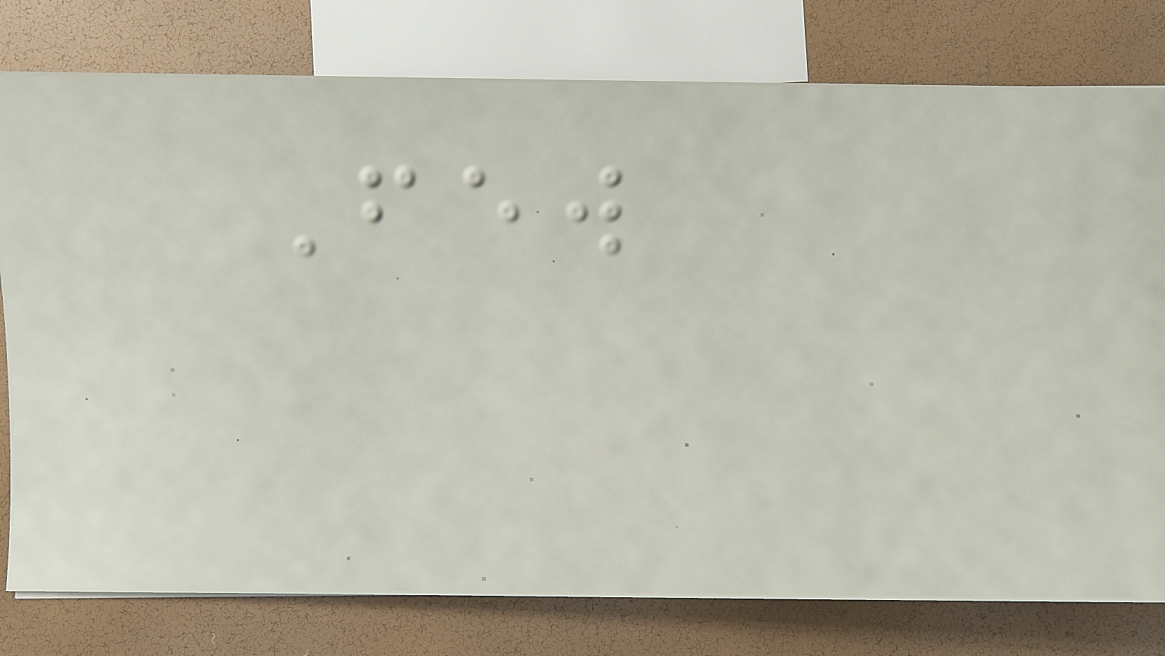Few
